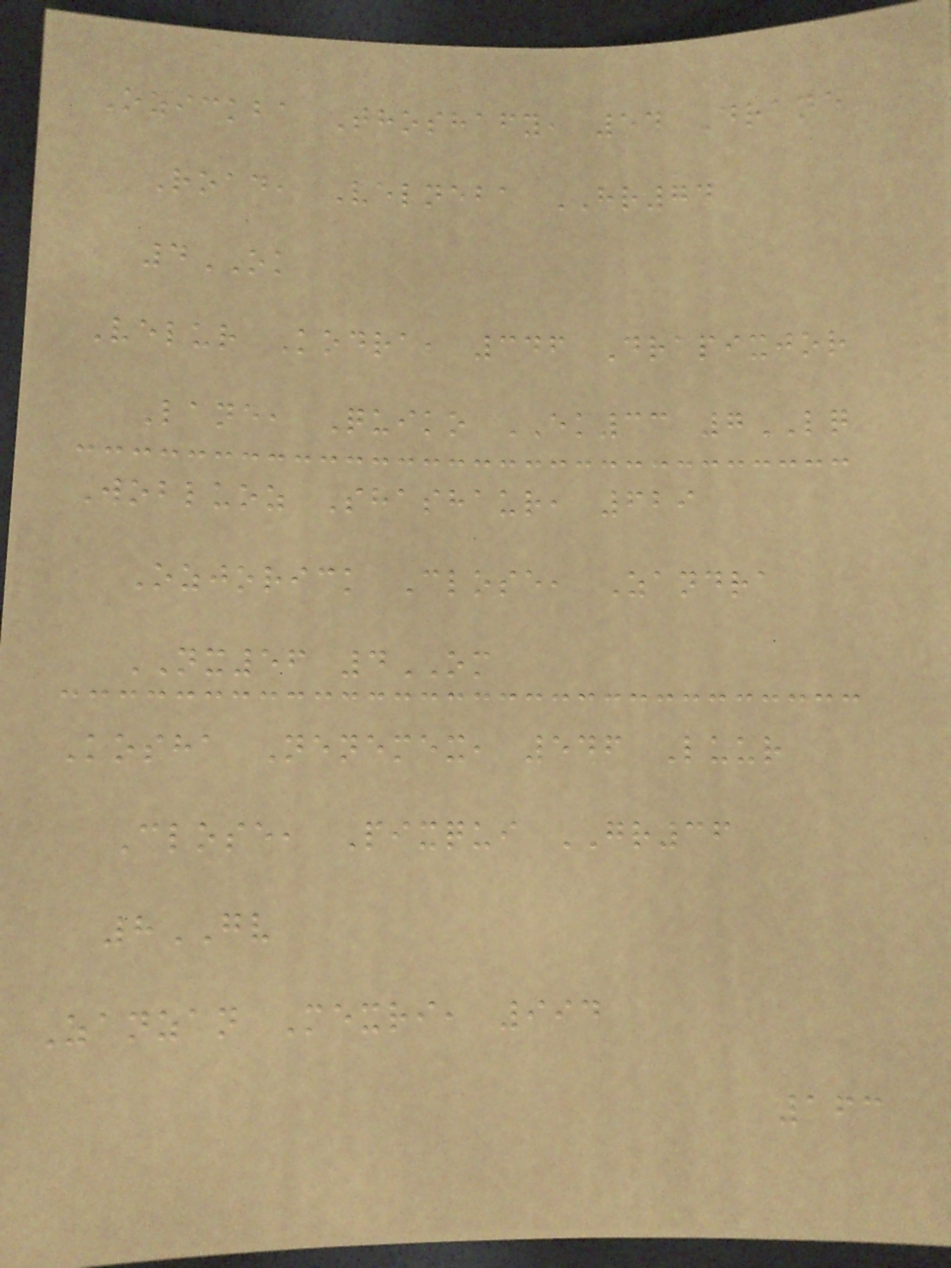Ozickba Thoshafy, 54 Drane
Road, Velneba HR74
4OK
Velur Kodra, 346 Drapixjor
Lane, Quiko EK33 7LQ
Wobluoz Shashaur, 629
Ozjorick Close, Zandra
NX56 4OM
Kosha Nenemex, 546 Luur
Close, Pixqui GR36
8GV
Zanzan Mexri, 994
163
